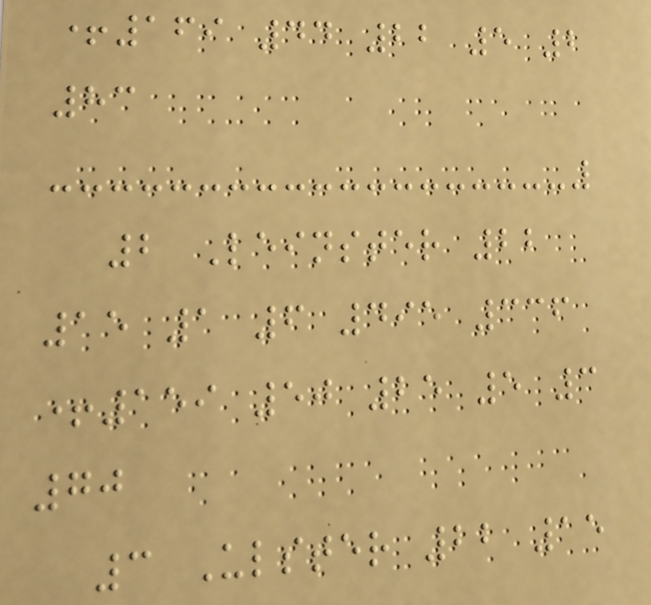+169 44 22 5 2
83
2 Leinster 22
15 1 6 495 336
+159 50 25 5 3
70
3 Ulster 22 15
